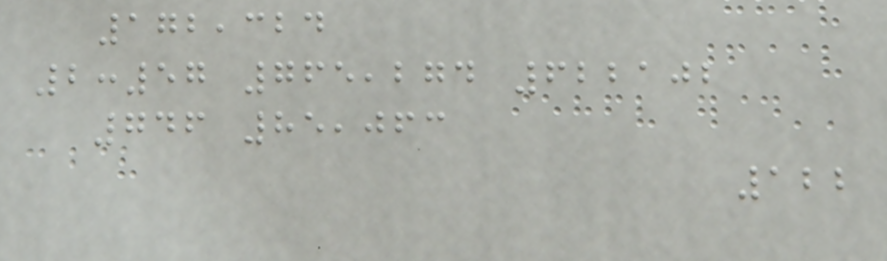172,324
2:57 765,274 622102
746 85,063
122
